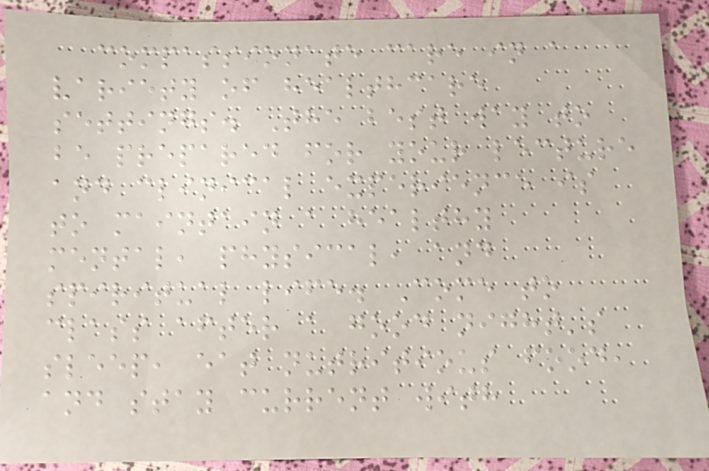compassionate care in a
variety of healthcare
settings. The best way to
be prepared for your lecture
and clinical experience is
to maintain a healthy
mental, physical, and
spiritual life. Come to
class after a good night's
sleep, eat nutritious food,
and stay current with
